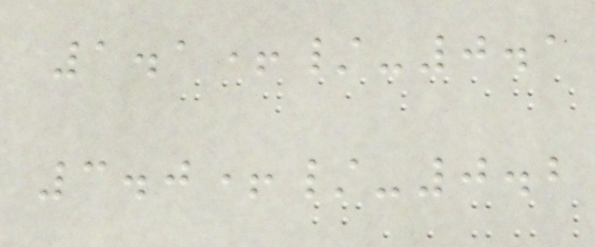1.1+/-0.1
3.0+/-0.2
